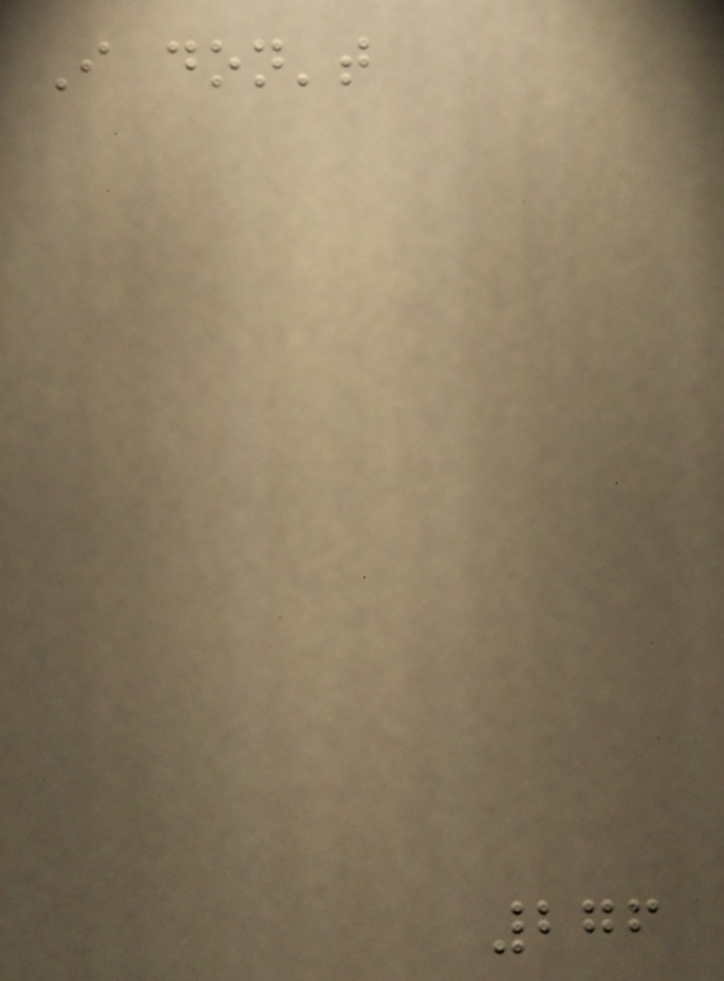I don't
276
